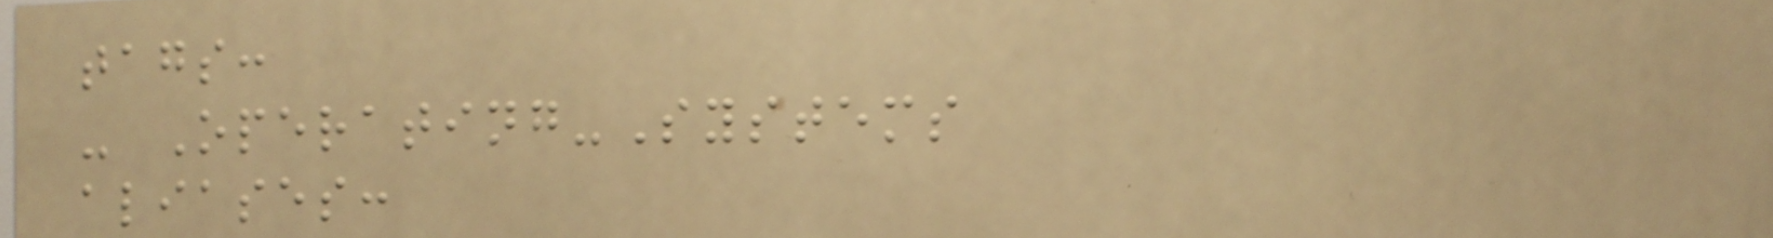tags:
- Operating-Systems
aliases:
